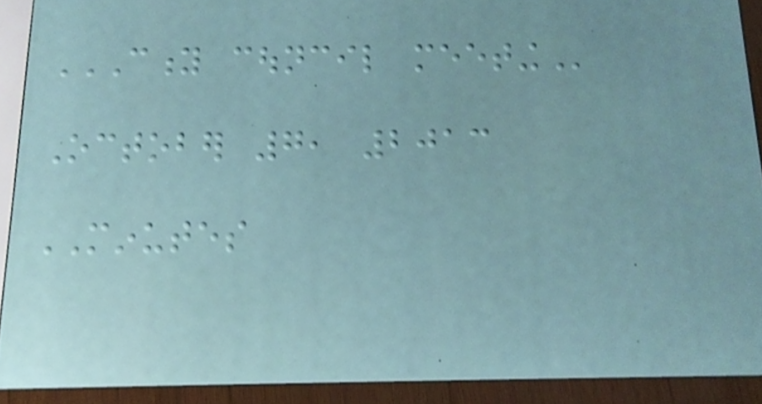CITY COUNCIL MEETING
October 7, 2013
MINUTES
